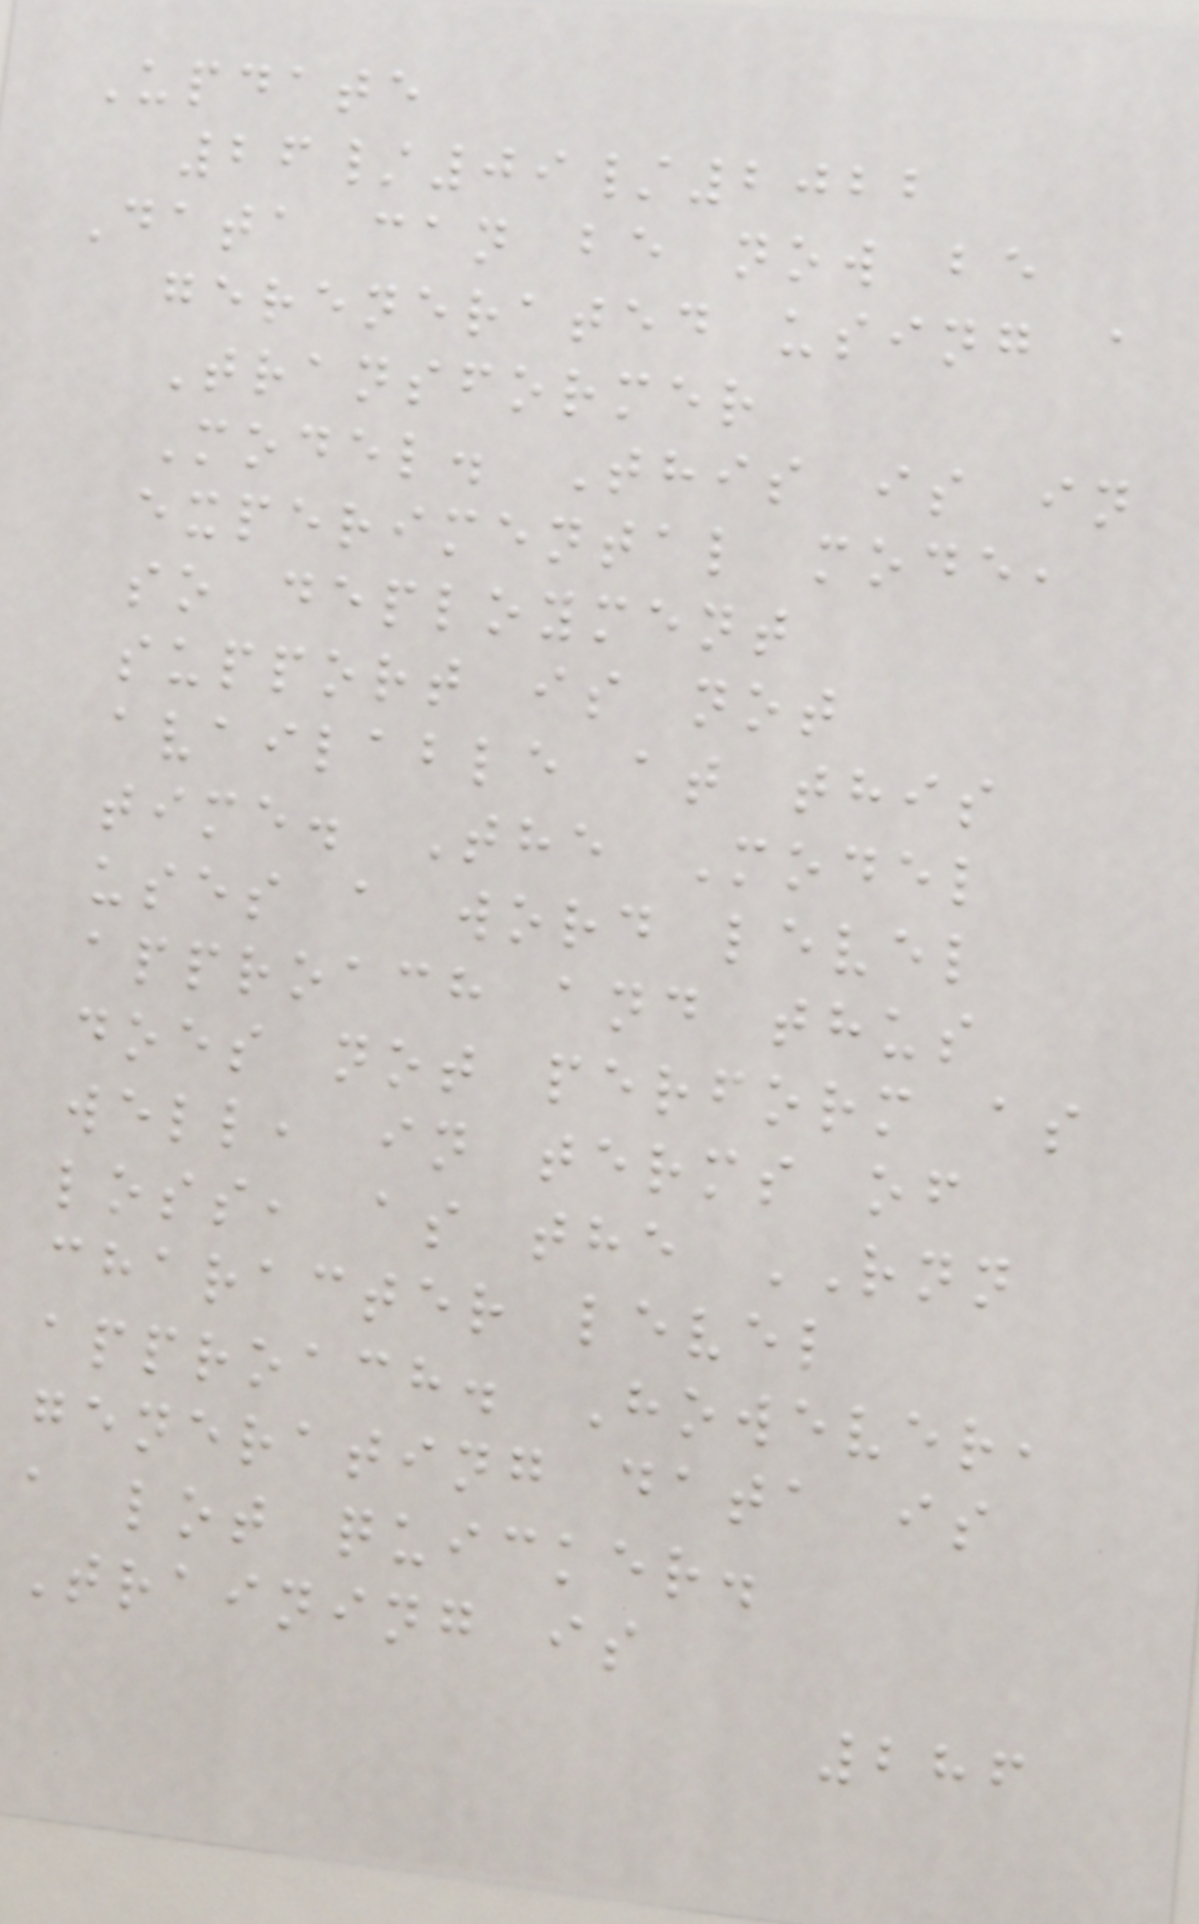Update
26/09/2022
Data can be now be
gerenerated using a
Transformer
Model. This is in
experimental mode,
so deployment
support is not
available at this
time. The Model
uses a word level
approach and thus
does not perform as
well, in terms of
loss, as the RNN
character level
approach. However,
generating data is
a lot quicker.
Training is
286
